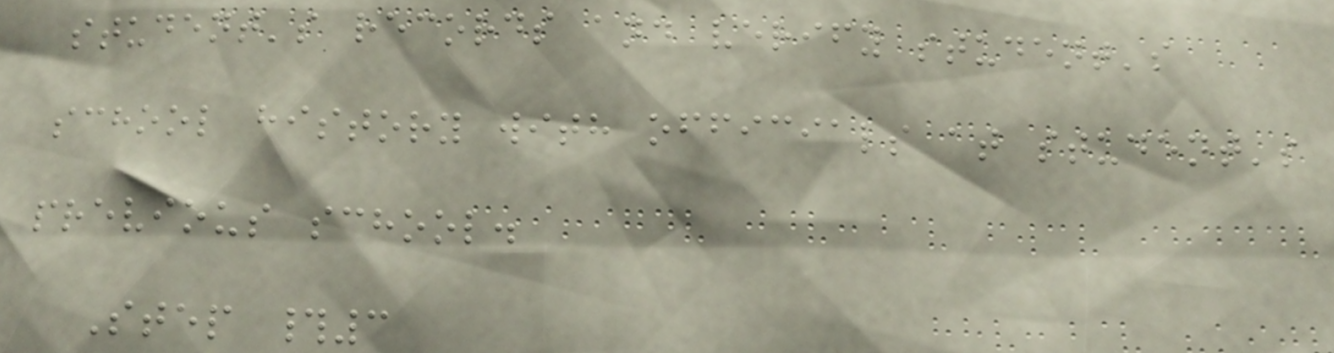student's records and verify student's
school history with officials at student's
previous school.
Step #3
